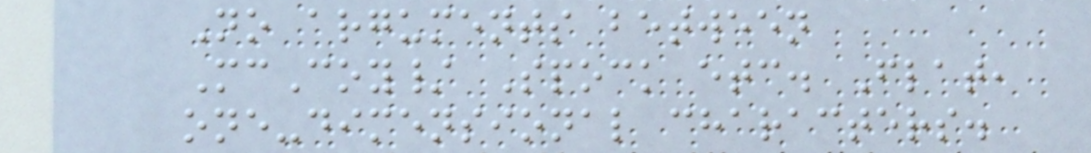No arguments between
McCoy/ Spock etc. Flat,
one-dimensional characters.
